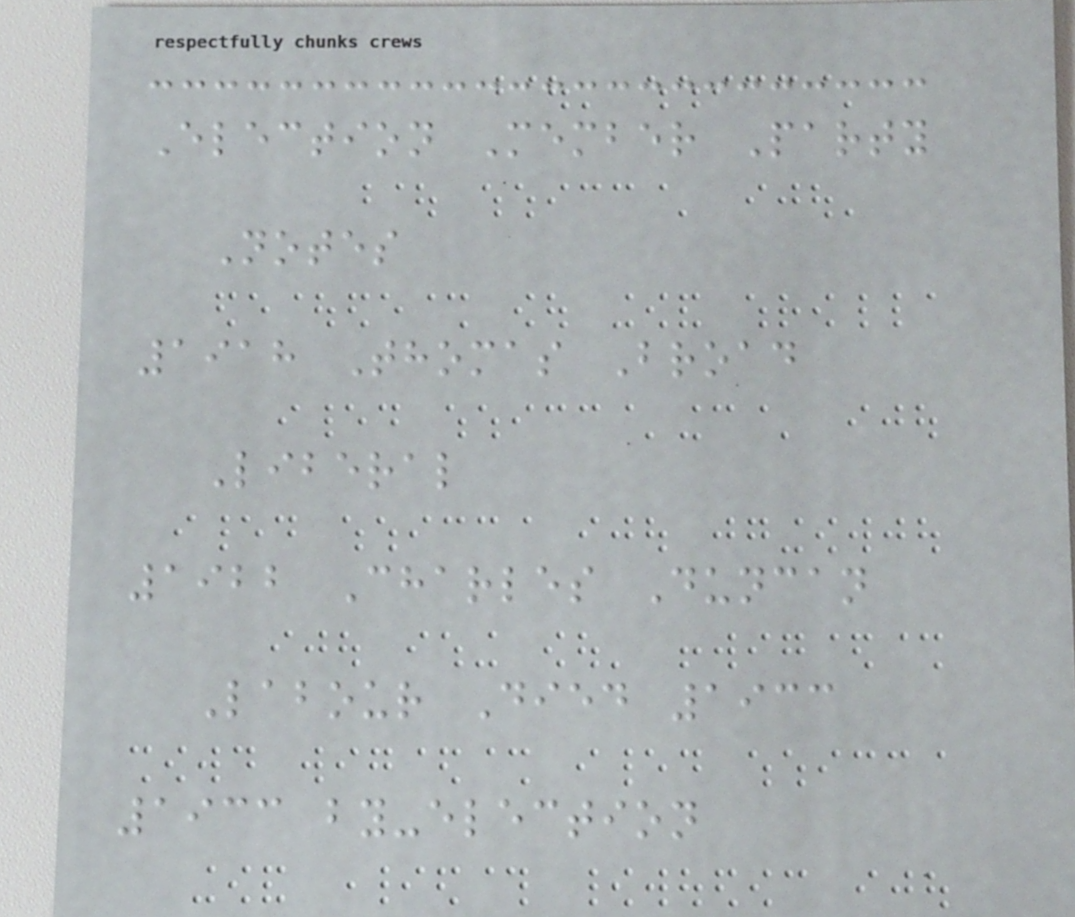Election Member Party
Notes
1918 Thomas Broad
Liberal
1922 Charles Duncan
Labour Died 1933
1933 by-election
